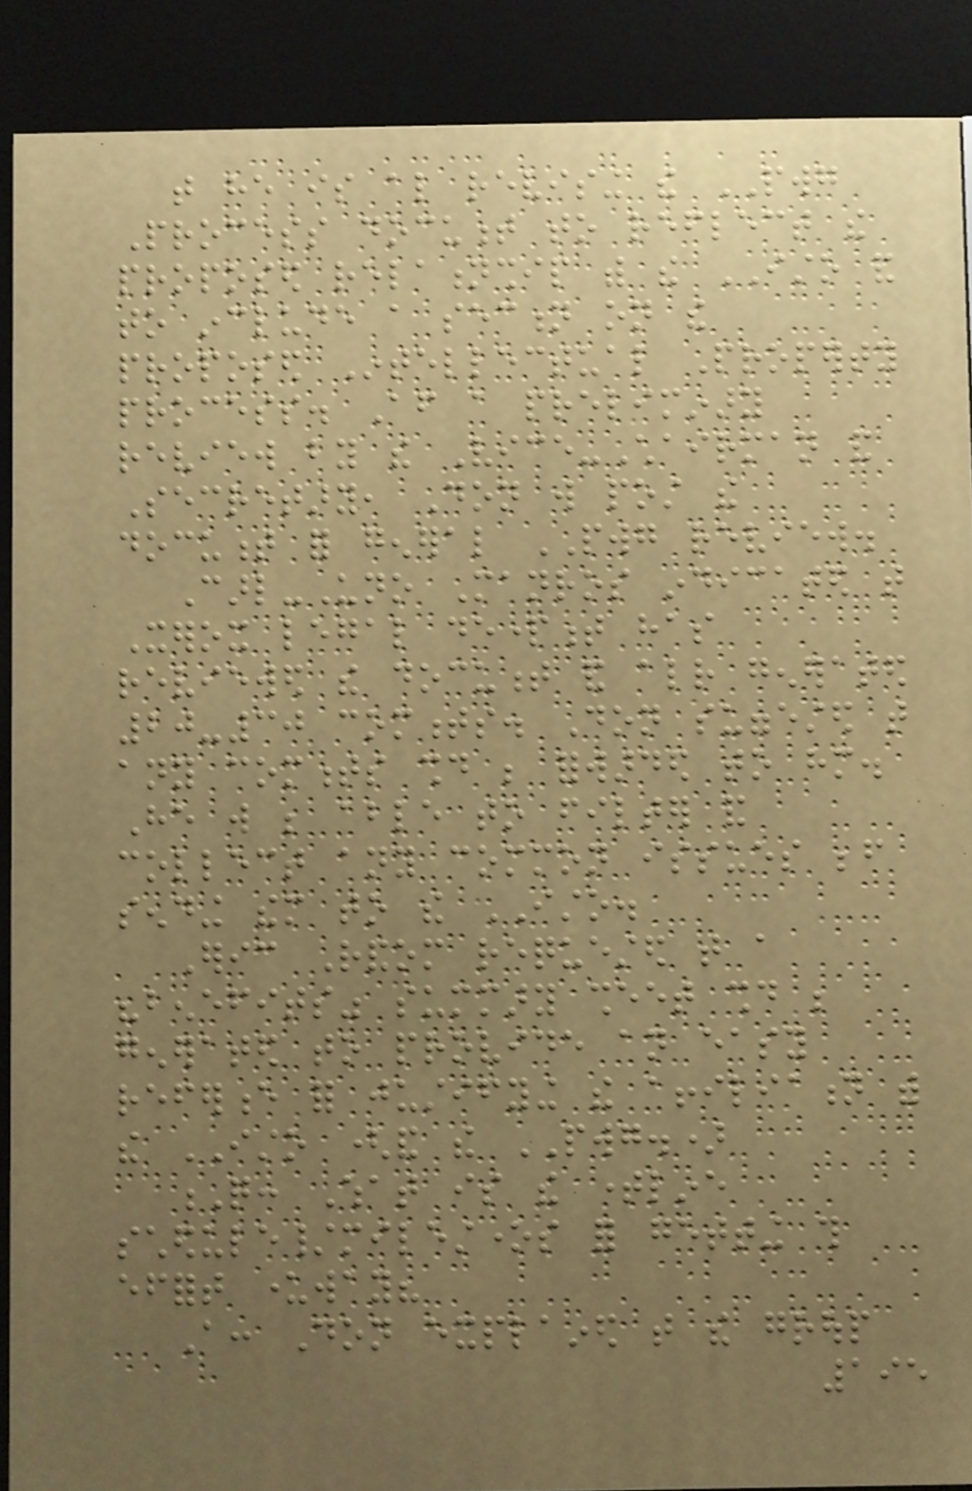that he is also revising the PWG
Process document to reflect the
proposed relationship with the ISTO and
to include a section on the
proposed Intellectual Property
process. After a preliminary
review by the Vice-Chairman and
Secretary, Don will post the
document for general PWG review.
Carl-Uno Manros indicated that
Xerox legal department has
reviewed the document and already generated
20-30 comments. Don suggested that
any comments should be forwarded to him.
He will be able to filter and
collect any common issues before
sending them to the ISTO.
Eric Random requested that a
"benefits" summary sheet should be
generated to provide an easy
reference for justifying the affiliation with
the ISTO (and the PWG.)
Q: What is the timeline
schedule/milestones for getting this
effort underway?
A: Don explained that the group
195
